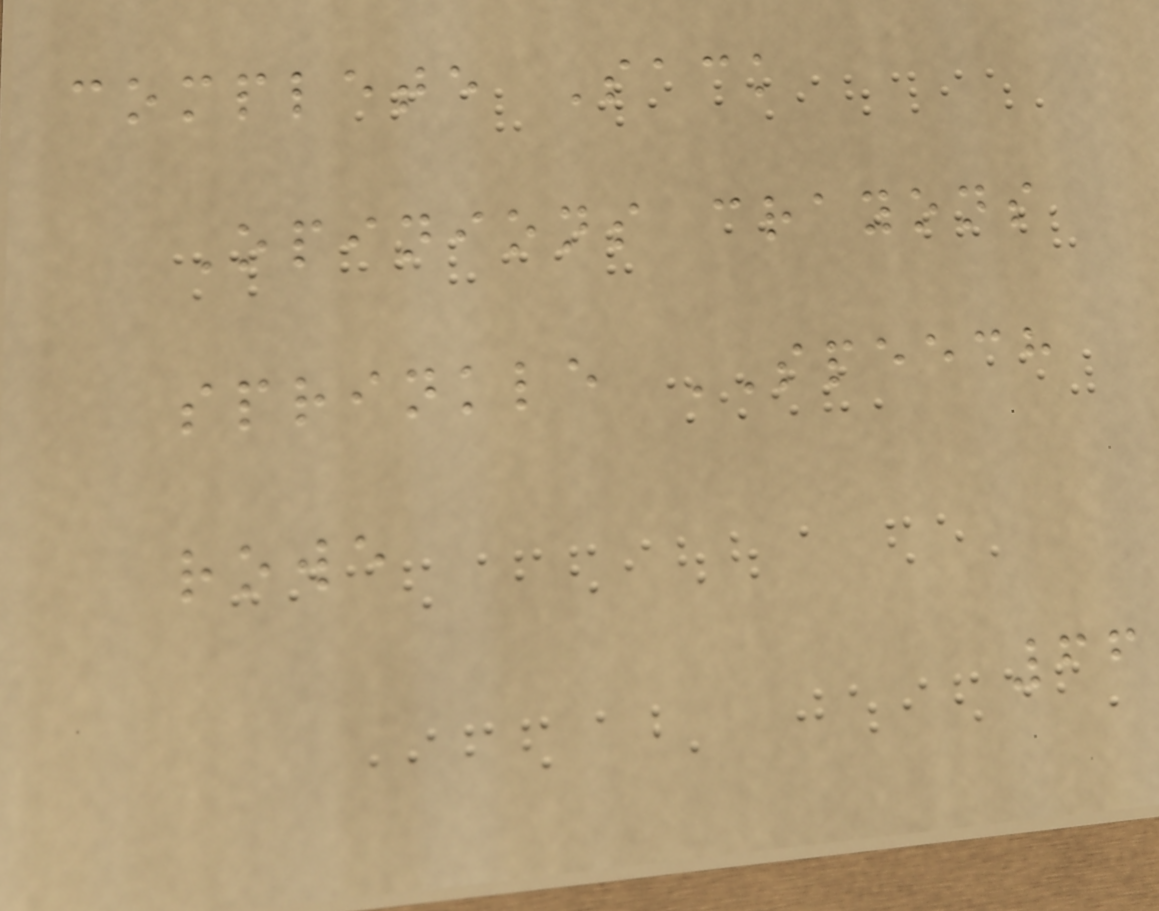complete Sack
Opinions crayons
sprinkle SPEECH
rowe
66
